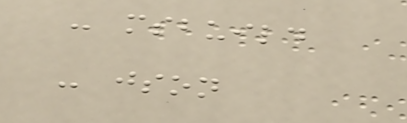- msbuild
- json
